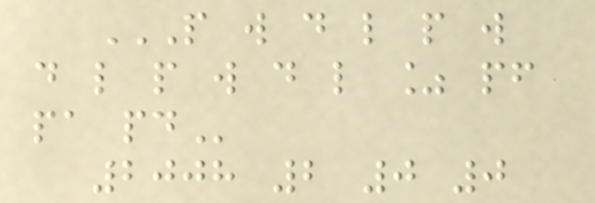P W D L P W
D L P W D L % PF
PA PD
2008 2 0 0
